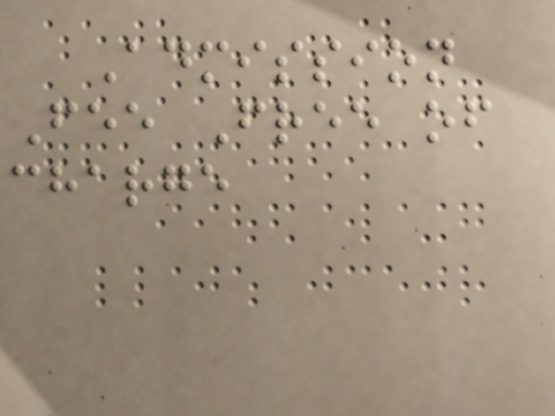Admission
Fee Free of
charge
